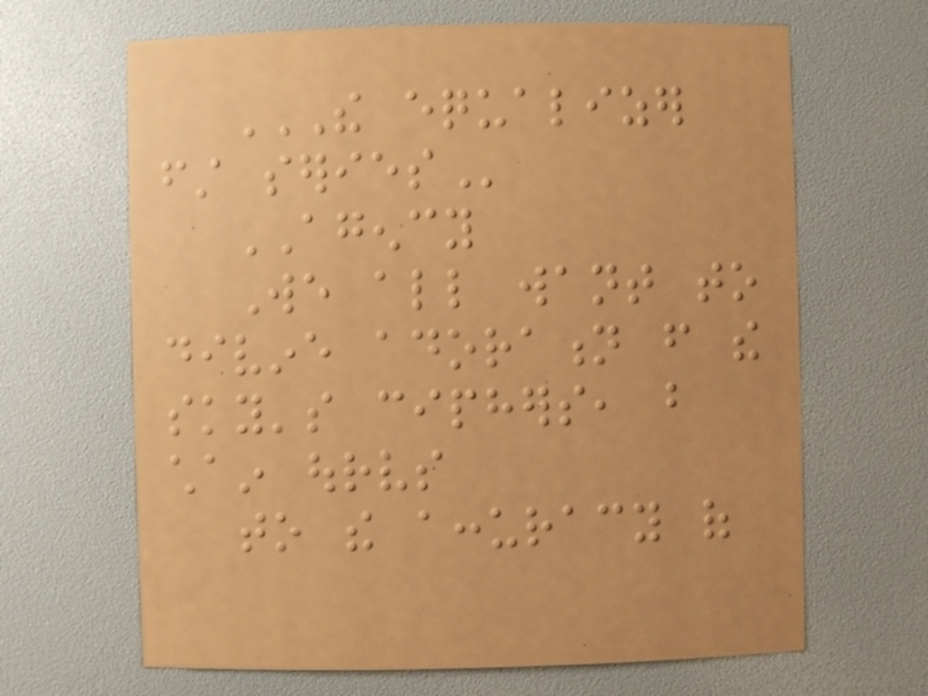THE EQUALIZER
FIRST SERIES
AGENCY
We all want to
divine adoration from the
sky's ciphers, but
chain ourselves
to the accuracy of
